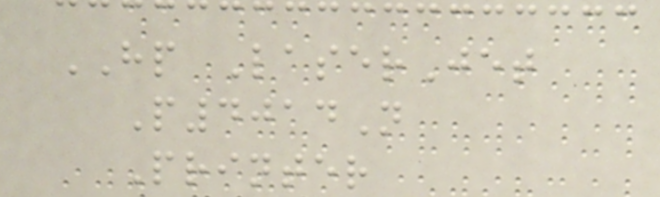HP LaserJet
P4014N
Printer
